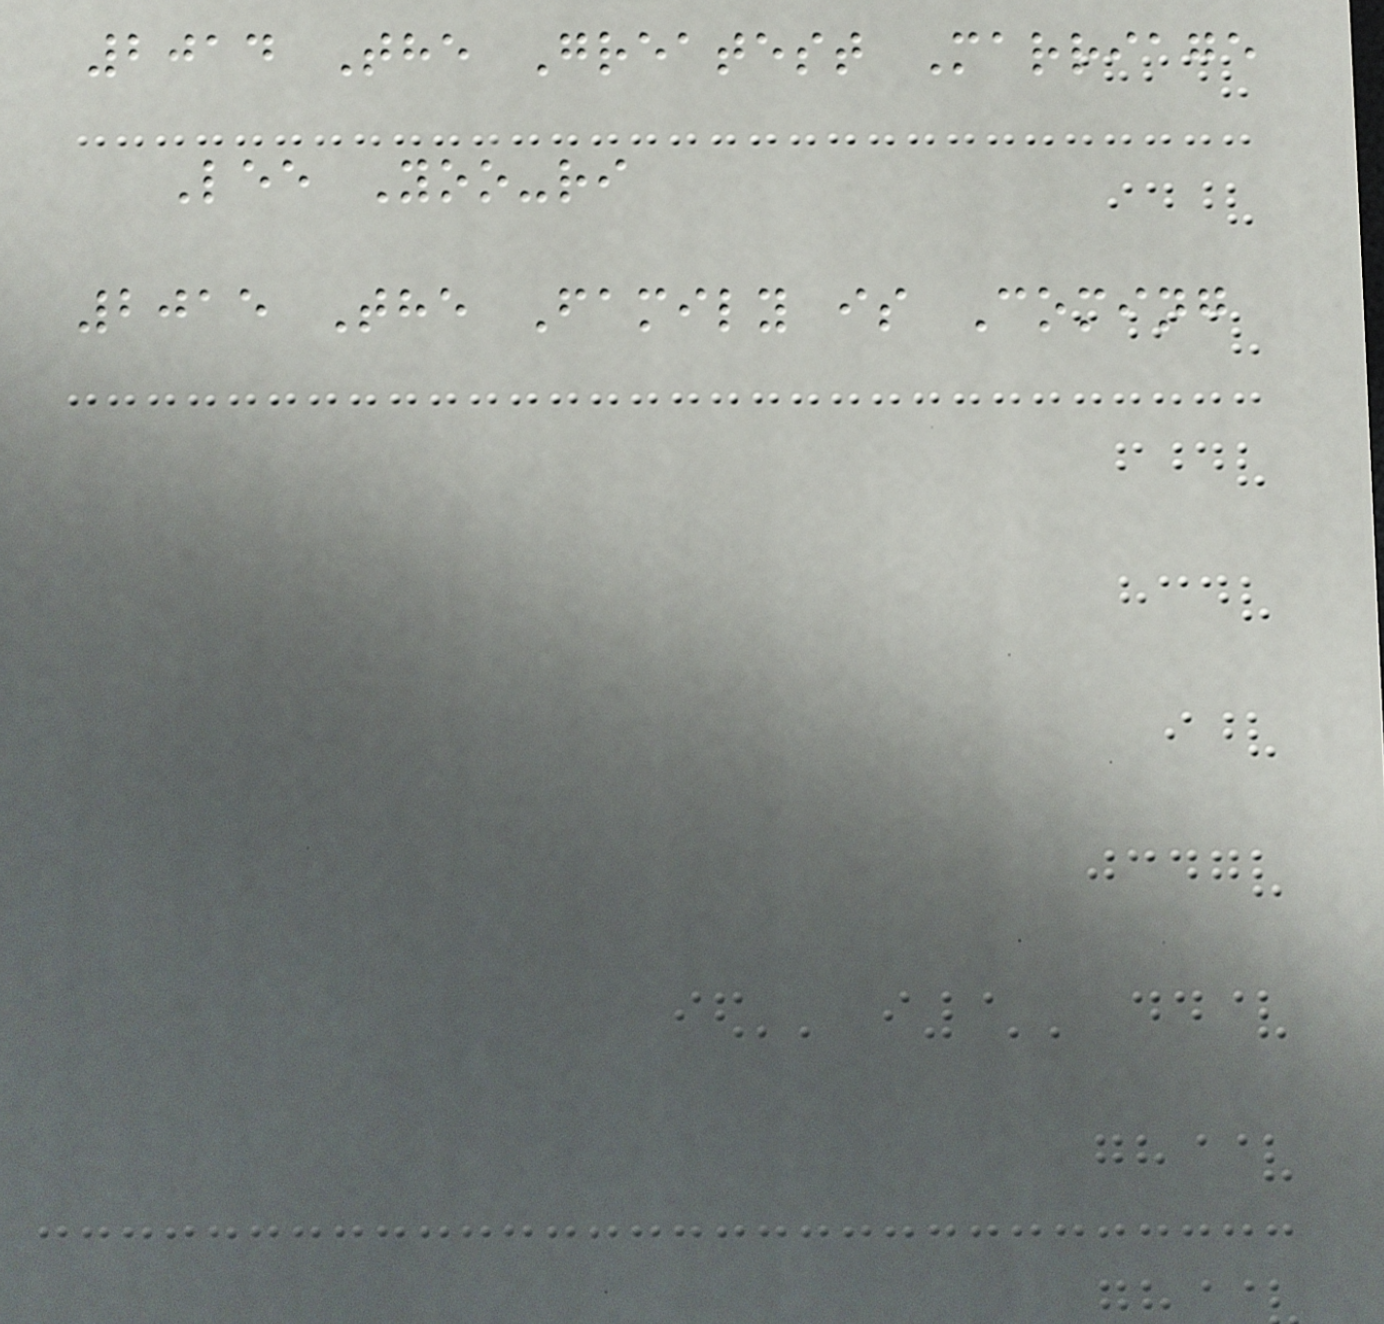2014 The Greatest Marriage
Lee Yoo-ri
2015 The Family is Coming
